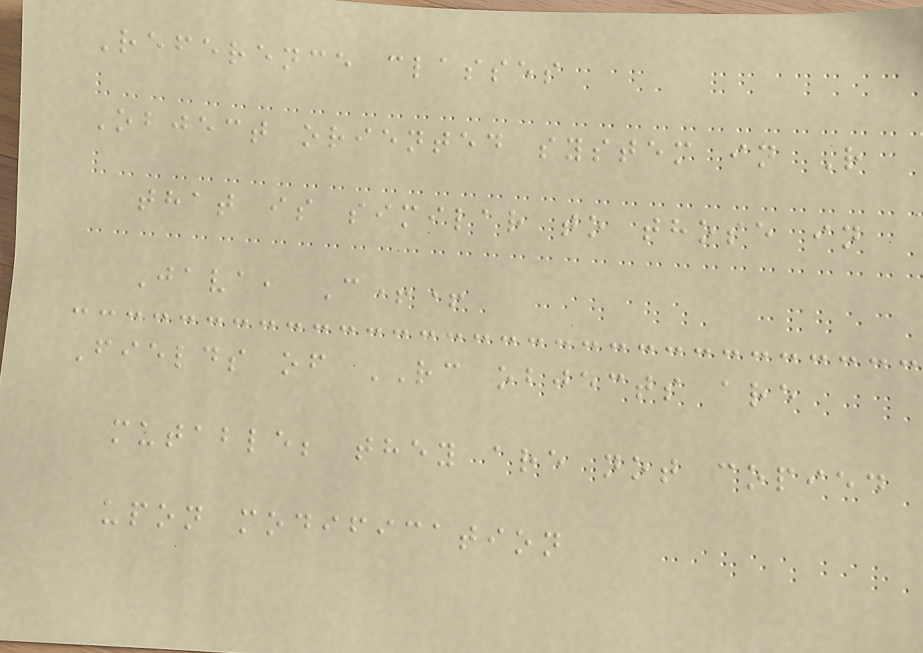Reference classes
Object oriented system in R
that is similar to those in
Java, C++
Fields of RC objects are
mutable; they are not copied
upon modification
